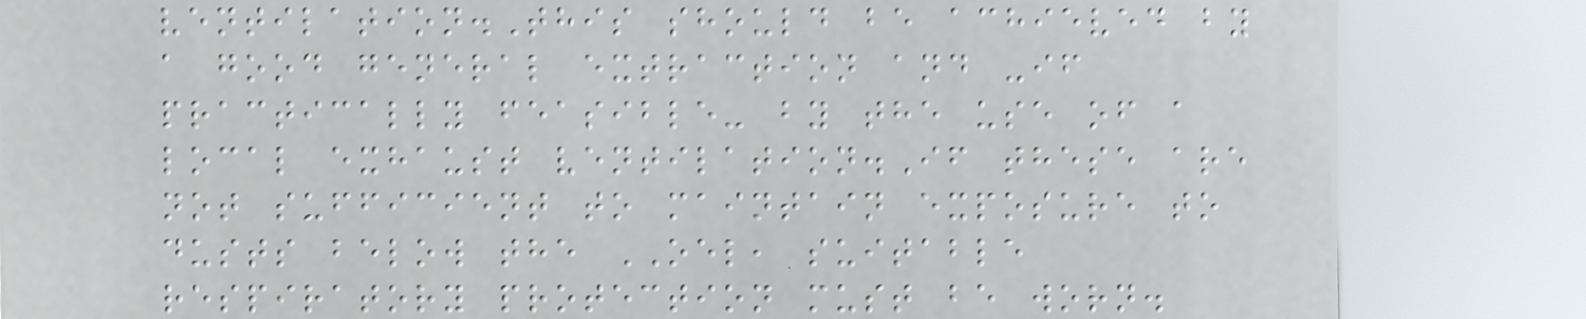ventilation.This should be achieved by
a good general extraction and -if
practically feasible- by the use of a
local exhaust ventilation.If these are
not sufficient to maintain exposure to
dusts below the OEL, suitable
respiratory protection must be worn.
